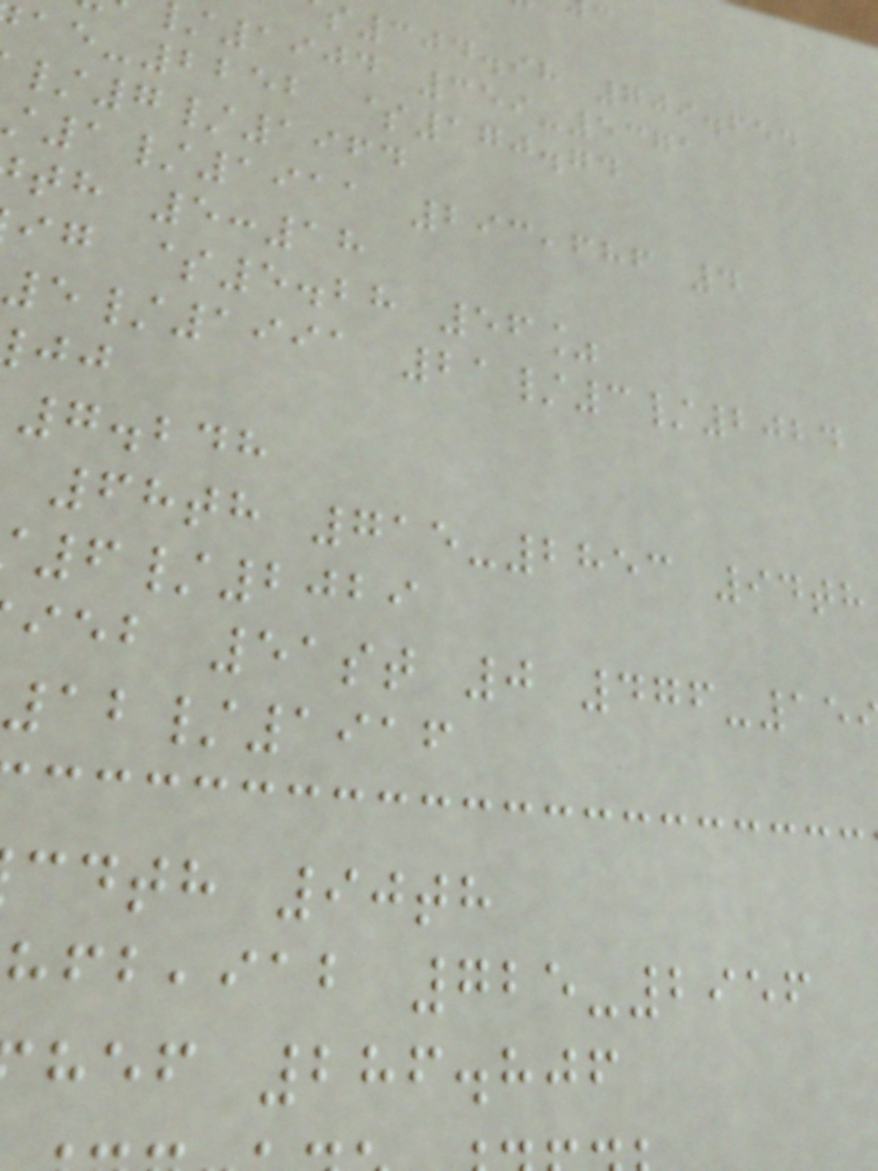304.98 709.654
1904 359-5371
-2252 $170.74
/7/1964
1/1911 293,686 4
th 5:18
ig $5.28 56%
5/1991 21/3/2024
7.248
68th 715-2853 94th
6/2029
ieb 51st 0 476-15
12/1916
cdth 90th
,iab 725-2956
hef 286.806
